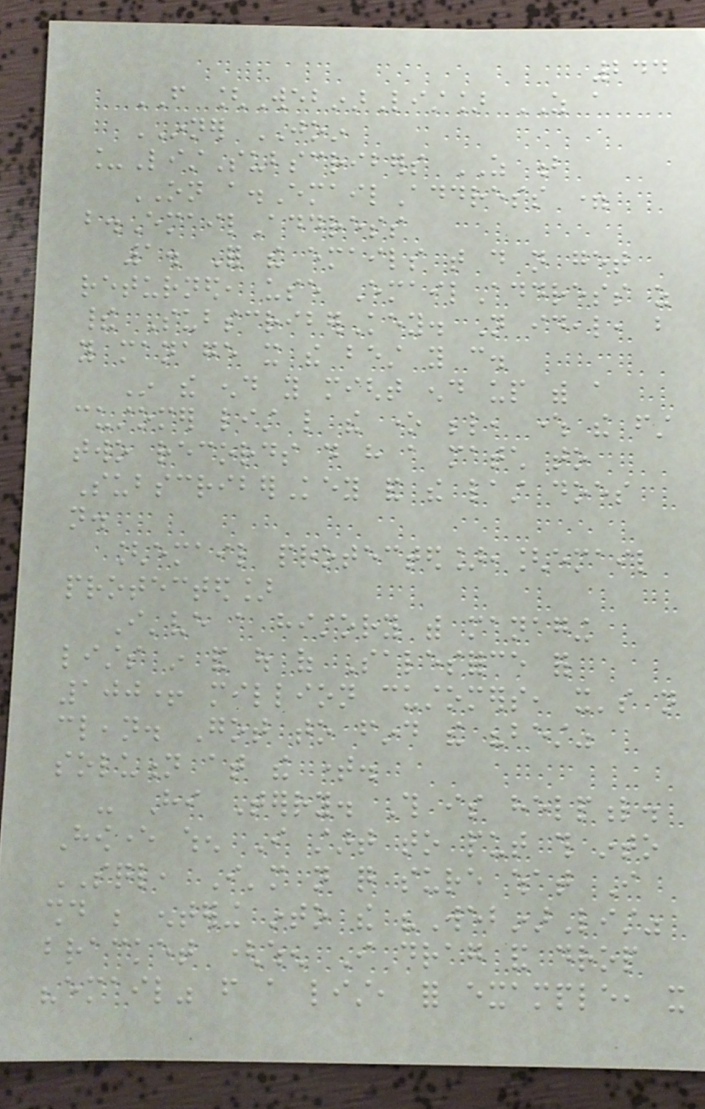244
FROM [WebinarList] AS a
INNER JOIN
_ListSubscribers AS b
ON a.EmailAddress =
b.EmailAddress
1. For the emails that do not get
returned, use EmailAddress as
their SubscriberKey. Not ideal, but
you manage it the best you can.
In the end you might end up with a
customer list like the one below, where the first
two records do have a match to
SubscriberKey and the last does
not.
[email protected],[email
protected]
I've a history with managing
lists in and out of Salesforce for
100+ million customers, it's not
clean. Got to find the "best"
solution at the time.
- Hi Terry. This is helpful.
However when I start to put this into
SQL, I'm not quite sure what I
should be entering into the "WebinarList"
bracket (when I drag and drop
"email" from a list, for example, it
